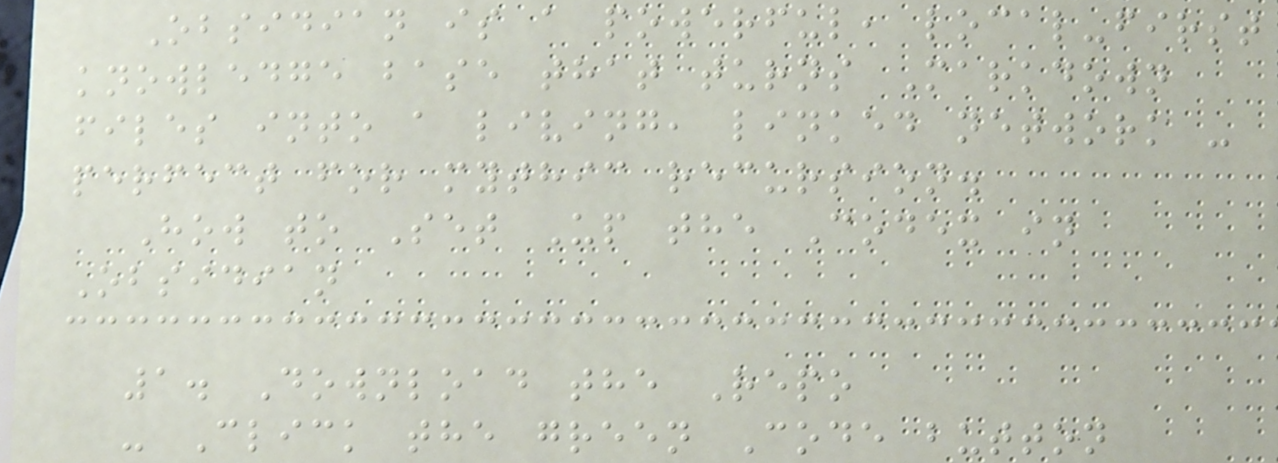Obsidian is a powerful, local-first
knowledge base that turns Markdown
files into a living, linked network -
perfect for mythic recursion.
How to Set Up the Codex in
Obsidian
1. Download the Repo
- Click the green Code button
